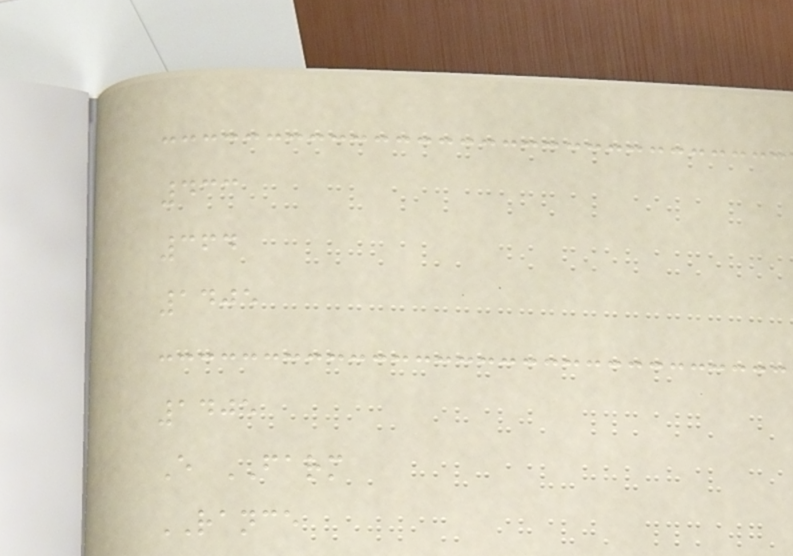433
364
1405
1405
E FARM
RANCE
